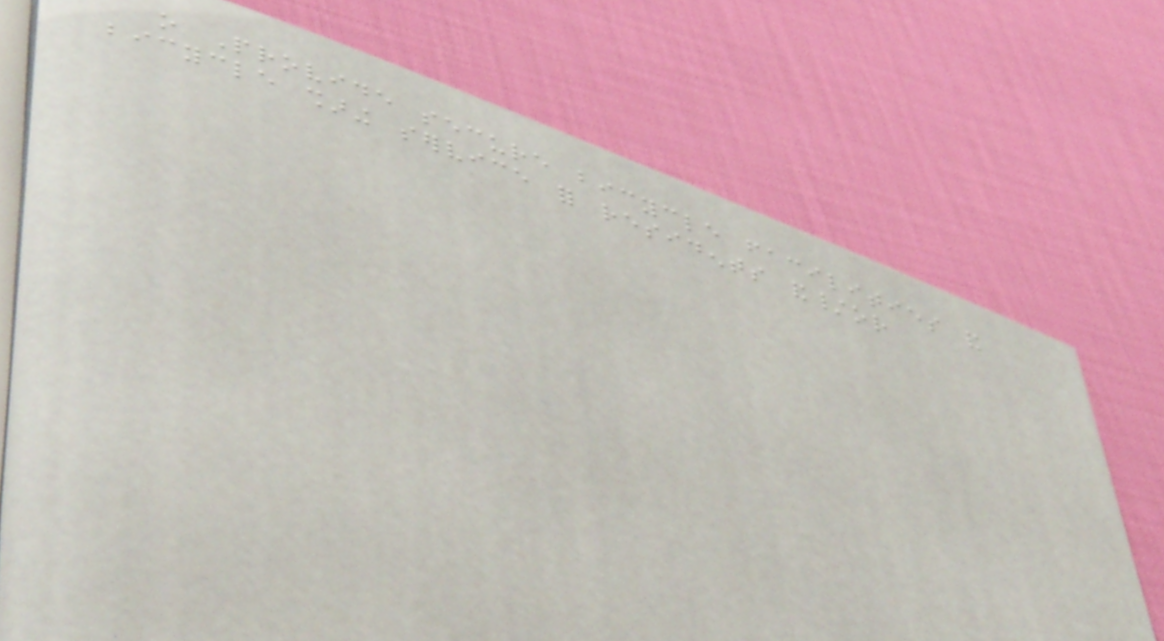o Provide secure bicycle facilities and
bicycle sharing service for residents and/or
